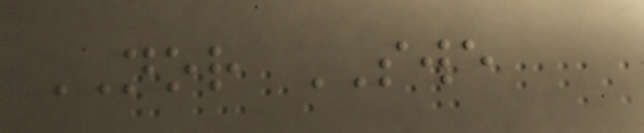NOR SWE
